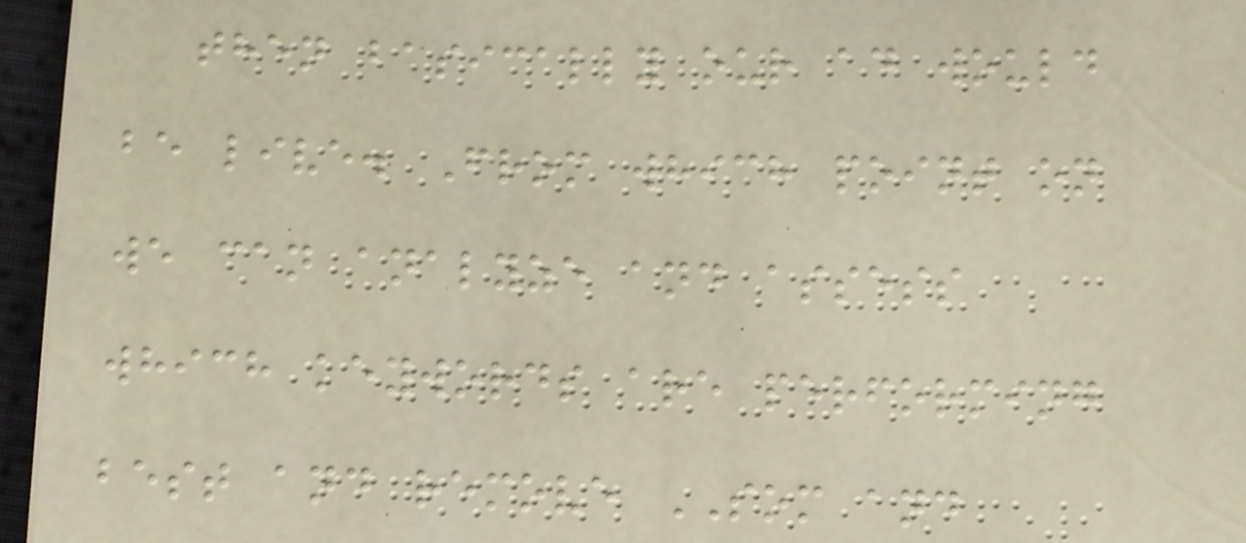then basically our ad would
be live. From which point on
we can analyze and assess
which keywords are performing
best and remove SOM and
